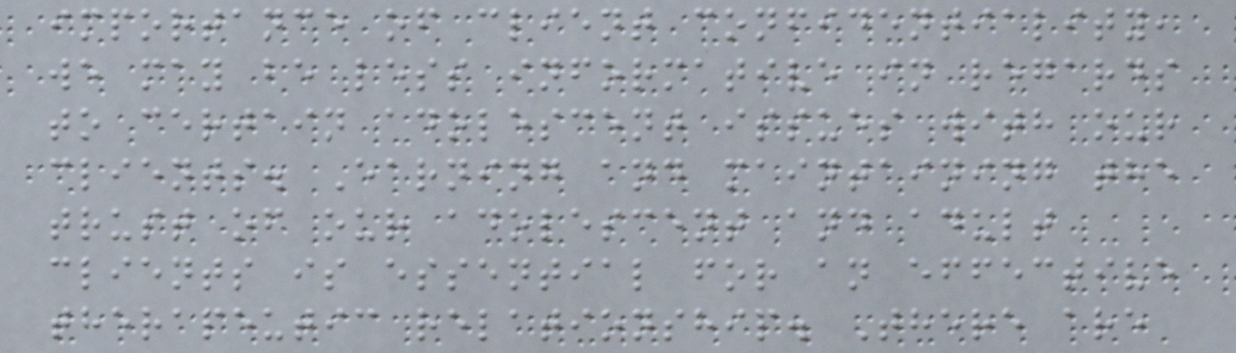importance of client confidentiality,
we may be less informative in regards
to certain adolescent issues with our
clients. Earning and maintaining the
trust of our adolescent and adult
clients is essential for an effective
therapeutic relationship. There are
